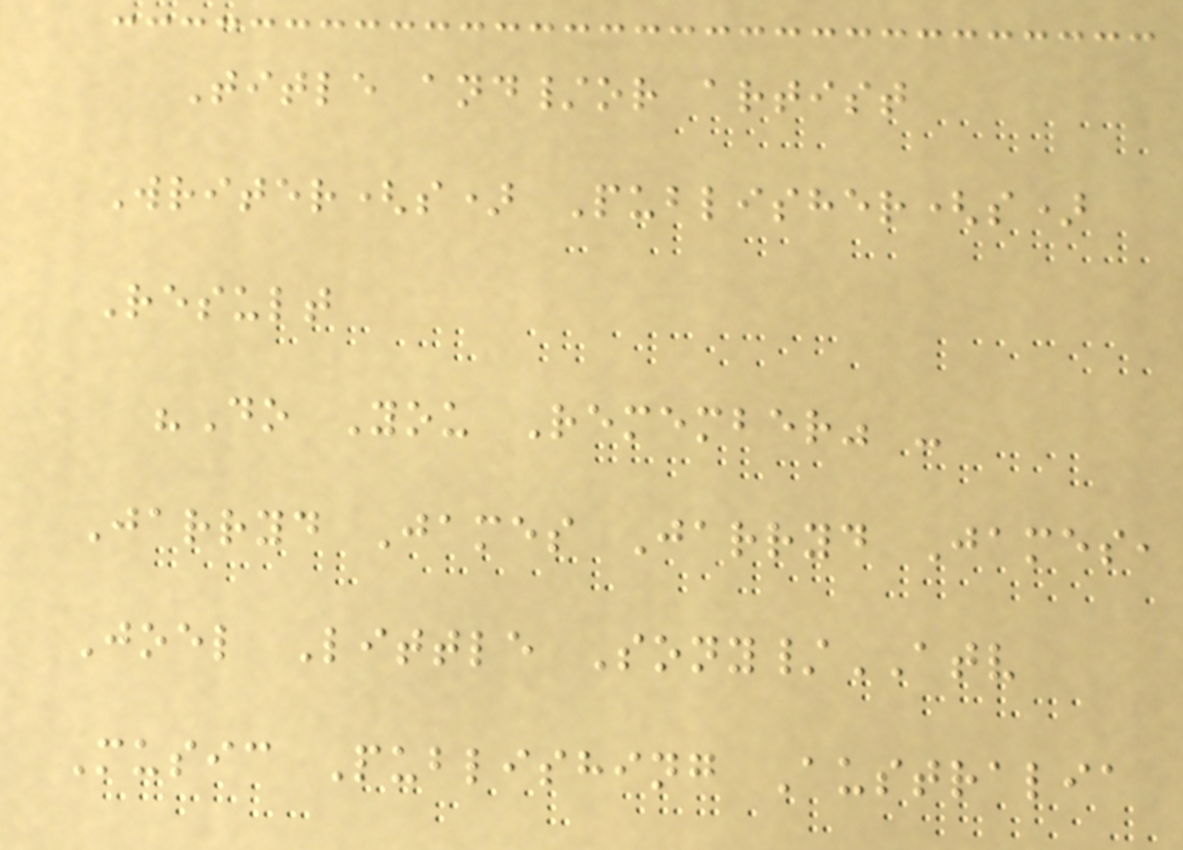Title and/or artist
Writer(s) Publisher(s)
Result
"Do You Remember" -
Jarryd James Jarryd James,
Joel Little Sony/ATV
Music Publishing Australia
